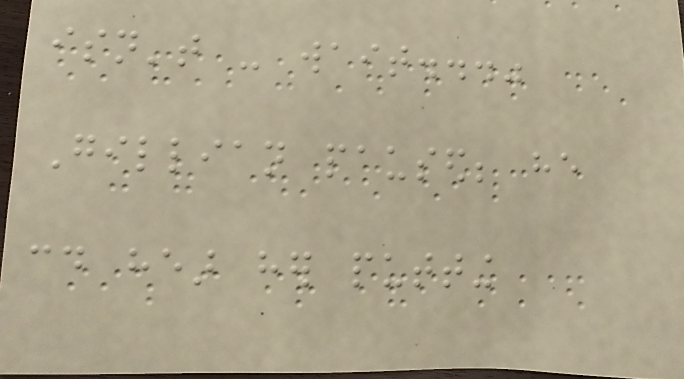isn't - wait..."
Gillian paused; he
could hear her putting
